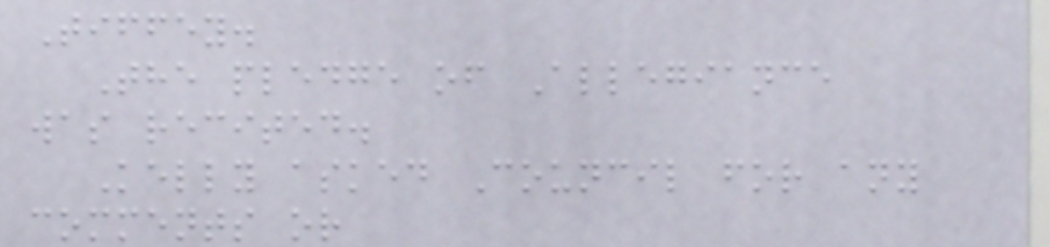Tiffey.
The pledge of Allegiance
was recited.
Kelly asked Council for any
comments or
